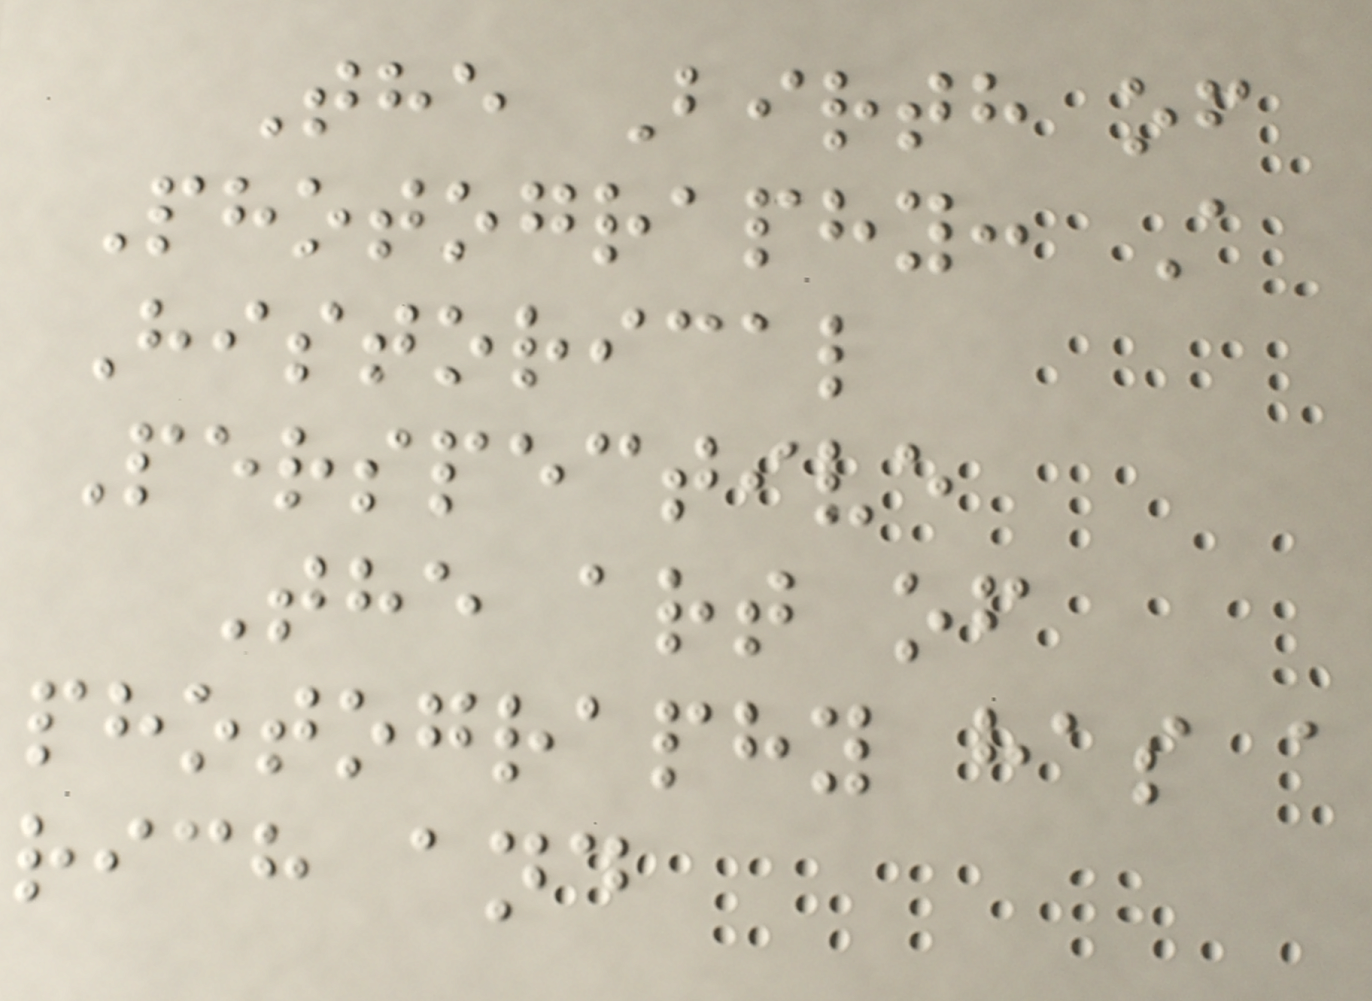The Birth of
Photography: A
Historical
Perspective
The art of
photography has a
rich and
